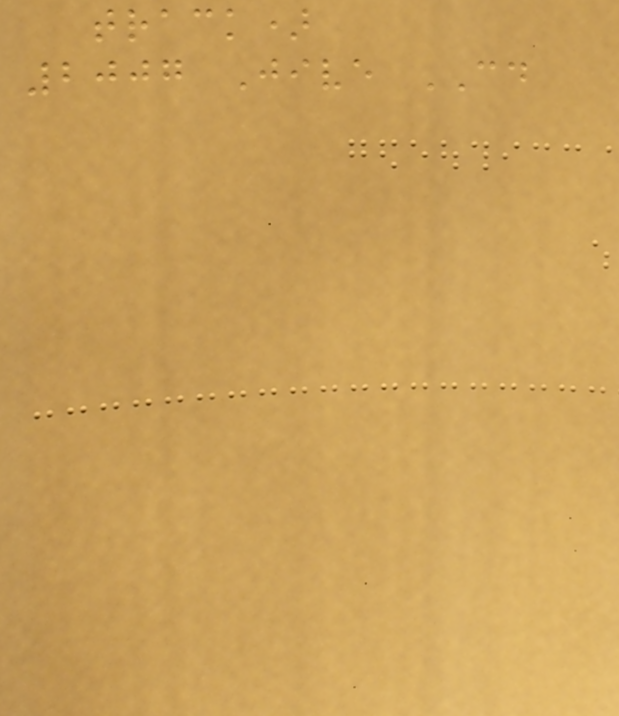track)
2007 Jive CD
